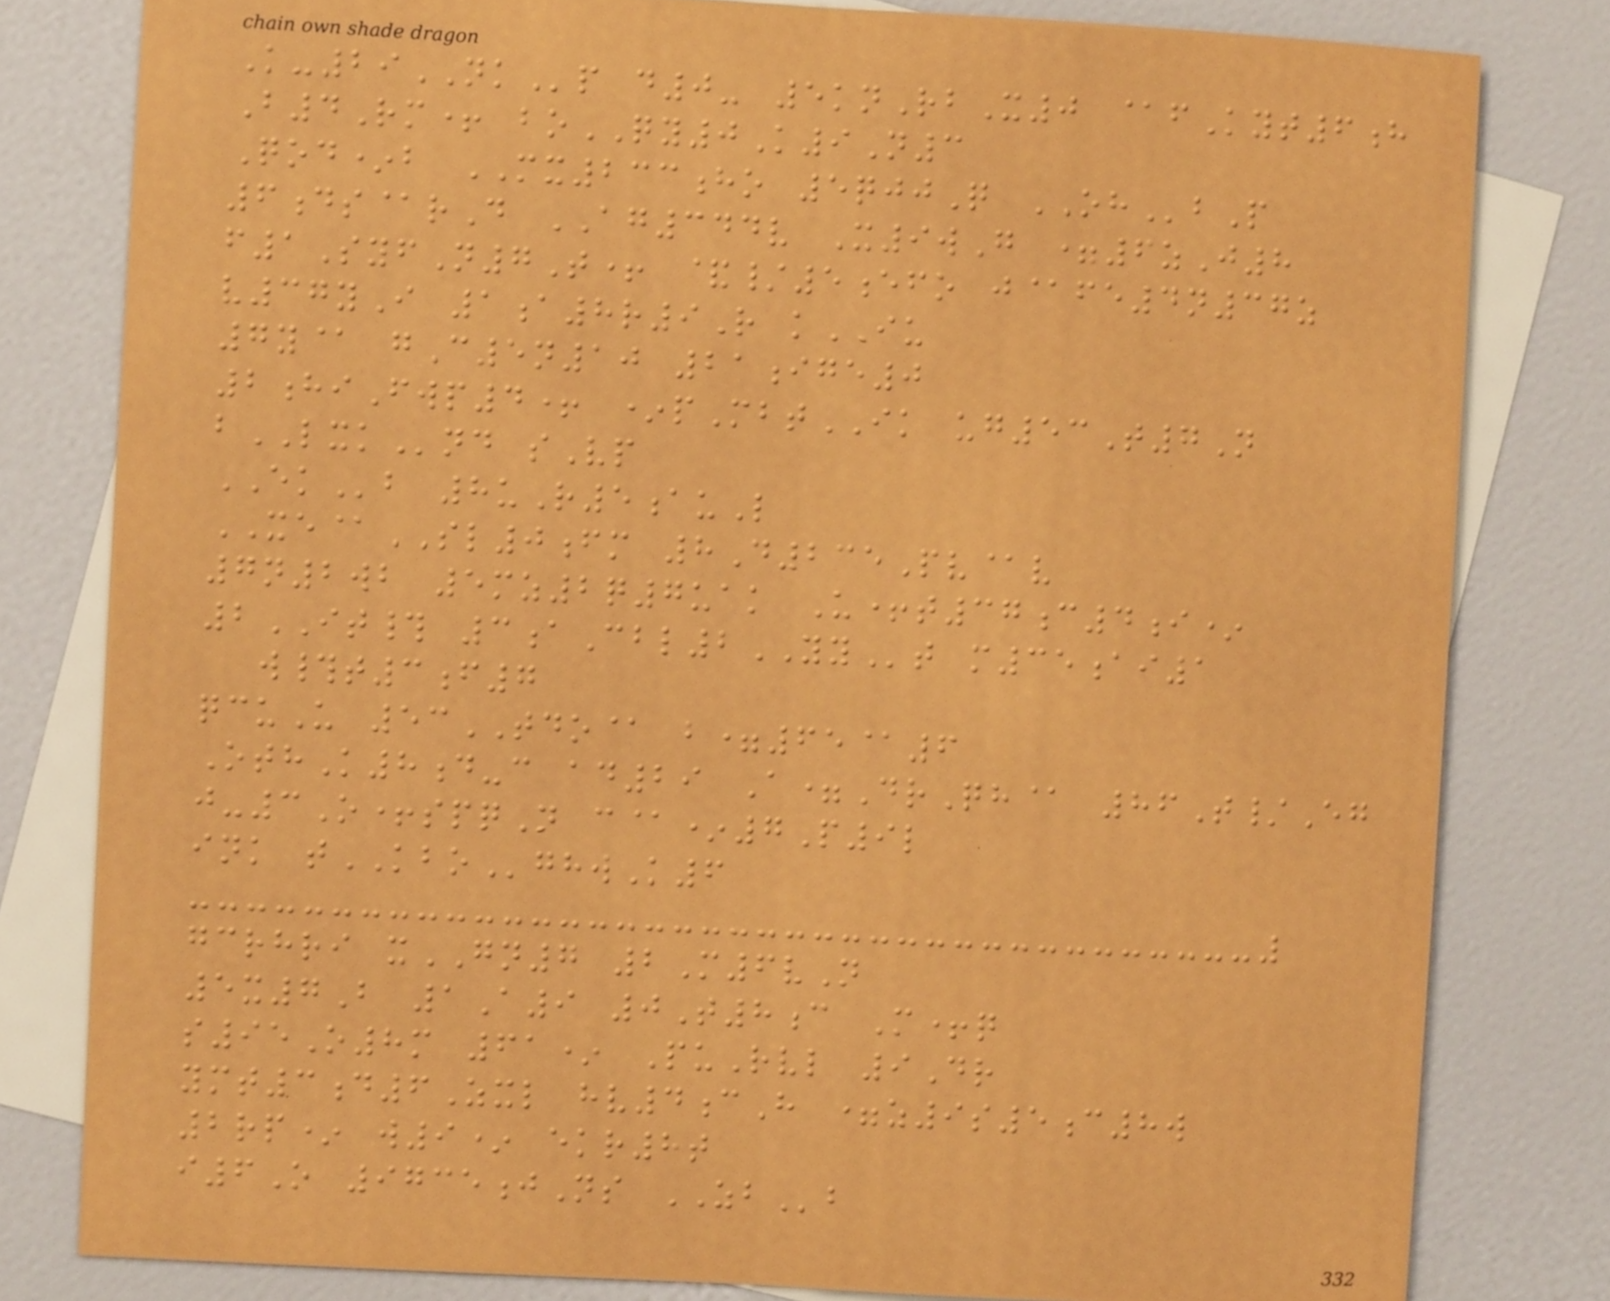K-29NKp d0- 5knRbX0 @fKyt6h
B4Rm+ boQY0K9N3
Qod*b MX233ho 5qjjQ OHbP
6ds@rD AG344v X9wG =6zJ8
f1SyfN7T+ &/5efo j@fe4n37z
v37yI 1a8r9R kIU
7y@ gC5n10 21ige0
2hiFwp4+ *pMbtIK ug53T7N
bLXKnd sVp
EKb 8uR5auL
XE@SL0fm 8D235Pv@v
7n2wb 5mz2q7uak U+t37c4i*
2IT# 3aCbl2YYt m35ai1
w#t3f7
qcuU 53TDO@ b=65@6
OthK8d-c ad29 A=DrQh@ 86T/Eg
j-3O+spqN c@*7P9l
ink tKBOghwK6
gcrhri xGN7 2M6vN
5x7B 1A9 0T8c M+q
s95O8m 61* PuRvl 9Dr
ymt3d6Zxl hv4cH =z9s5c8w
2rp* w9* ekr8t
i6O 9735jNs ZBb
